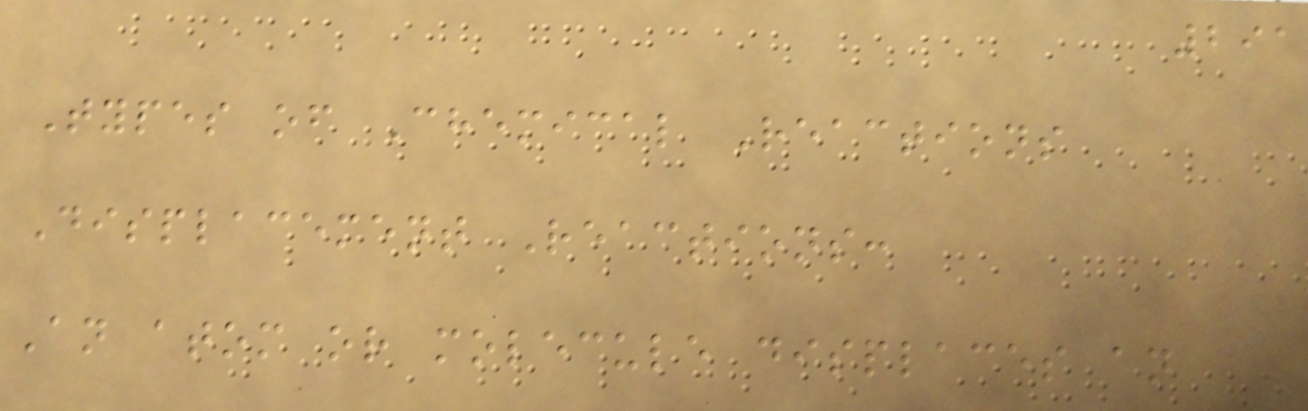291
Types of Chemical Reactions
Displacement Reactions:
An atom or molecule displaces an
